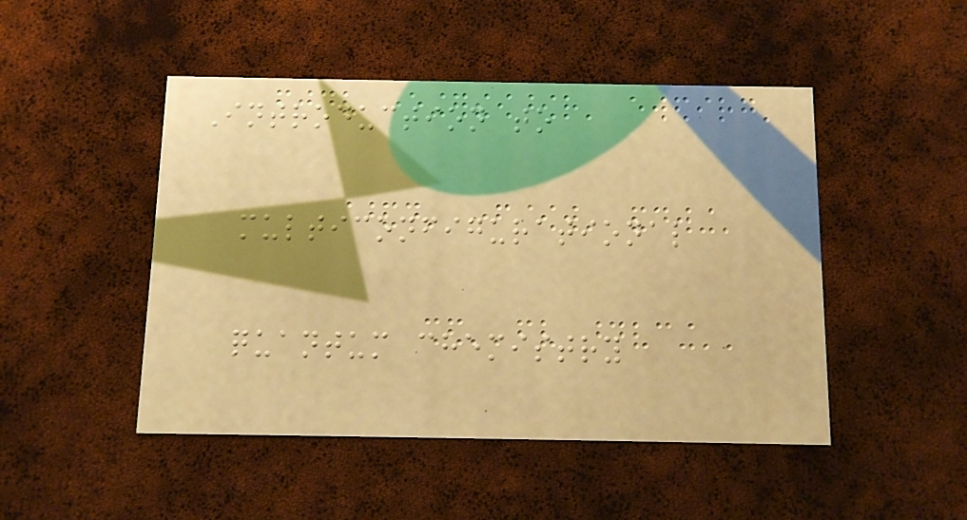Introduction to
multiconfigurational
quantum chemistry
